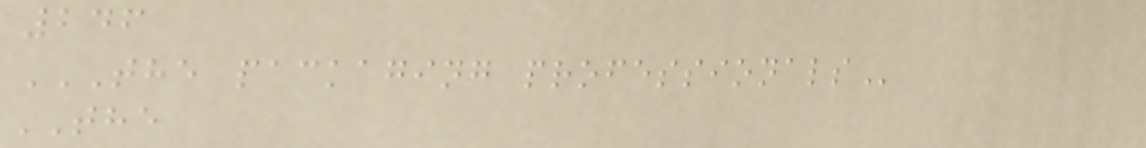246
THE PACKAGING PROFESSIONALS
THE
